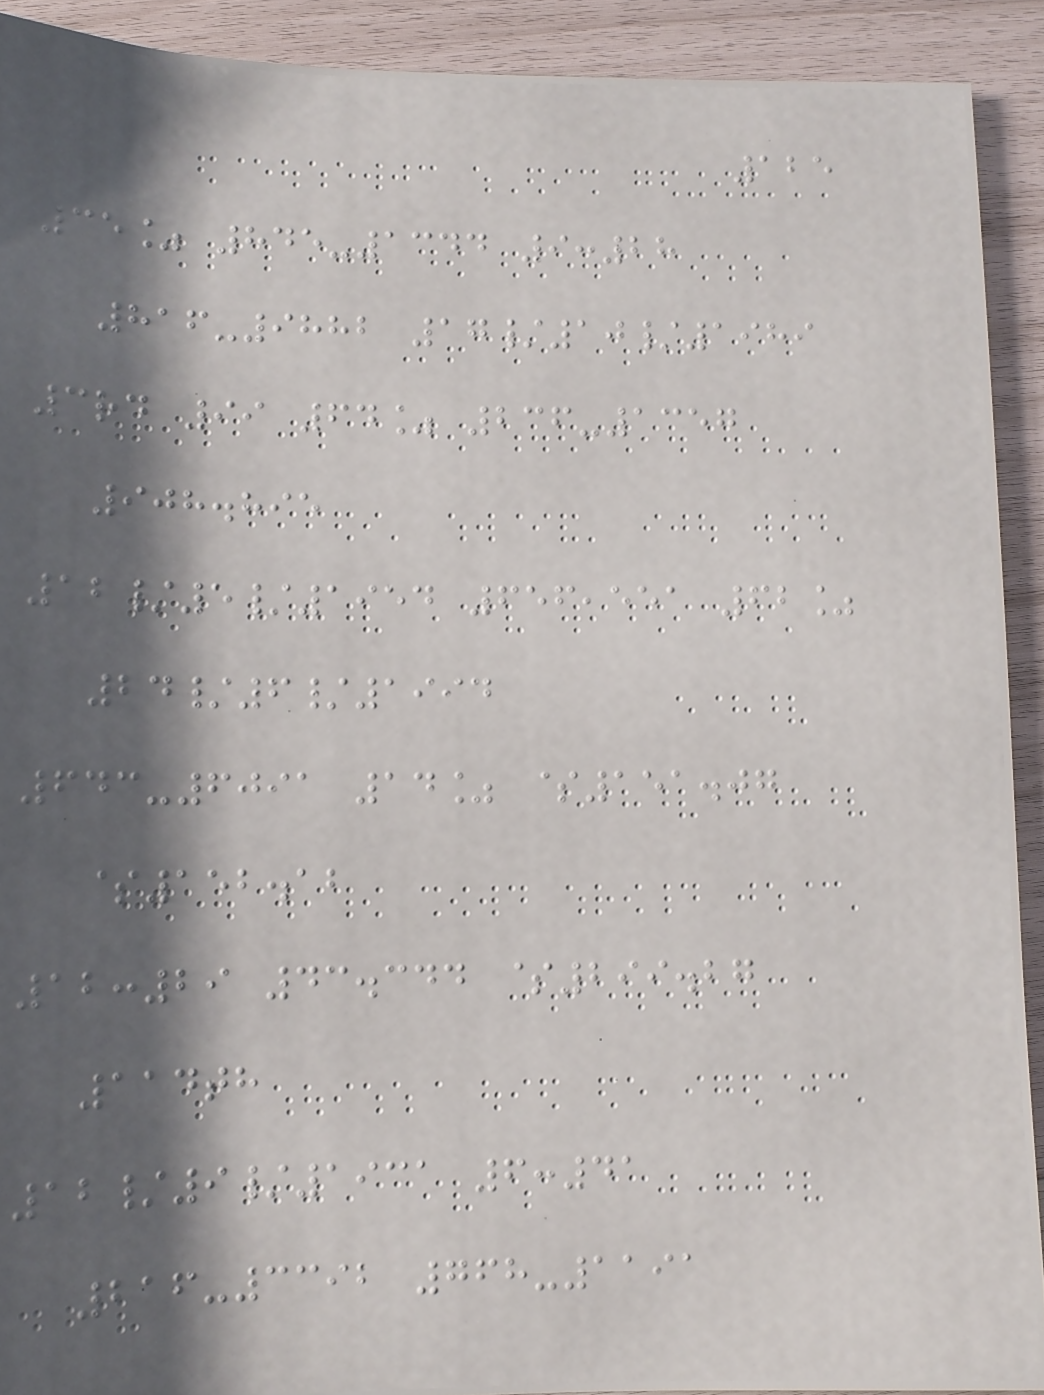125
35% 845-1344 9:28
816-9882 17/10/1989
3rd 99 64% 236-1357
908.895
12/5/1954 656,551 62%
24/6/1994
643-6091 14% $151.07
$152.12
12:29 43.344 $299.27
114th
12/9/1931 6:41
216-3392 768-1191
